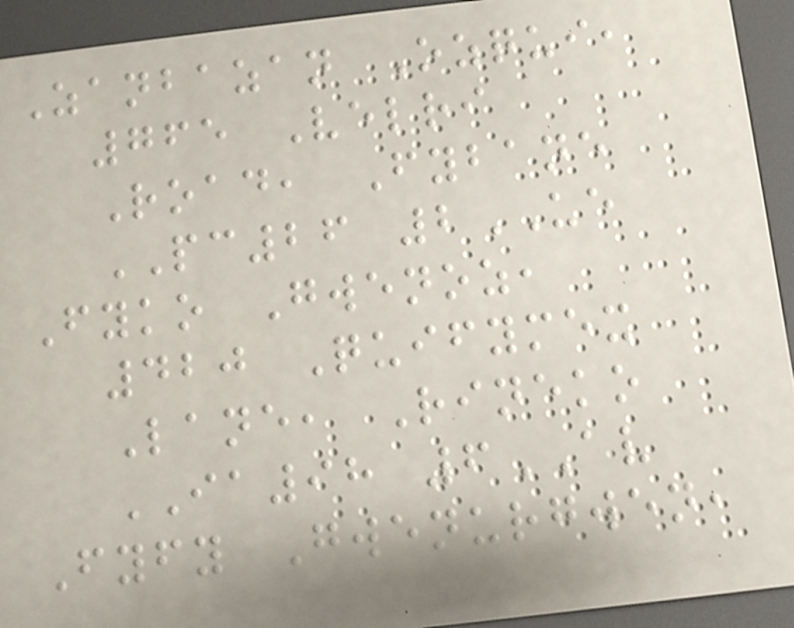Zanbazan Ozqui,
765 Velri
Road, Fybane
PC26 2UE
Fyko Gwenoz,
420 Quifymex
Lane, Rineko
IA98 6AV
Fyfy Gwenurgwen,
